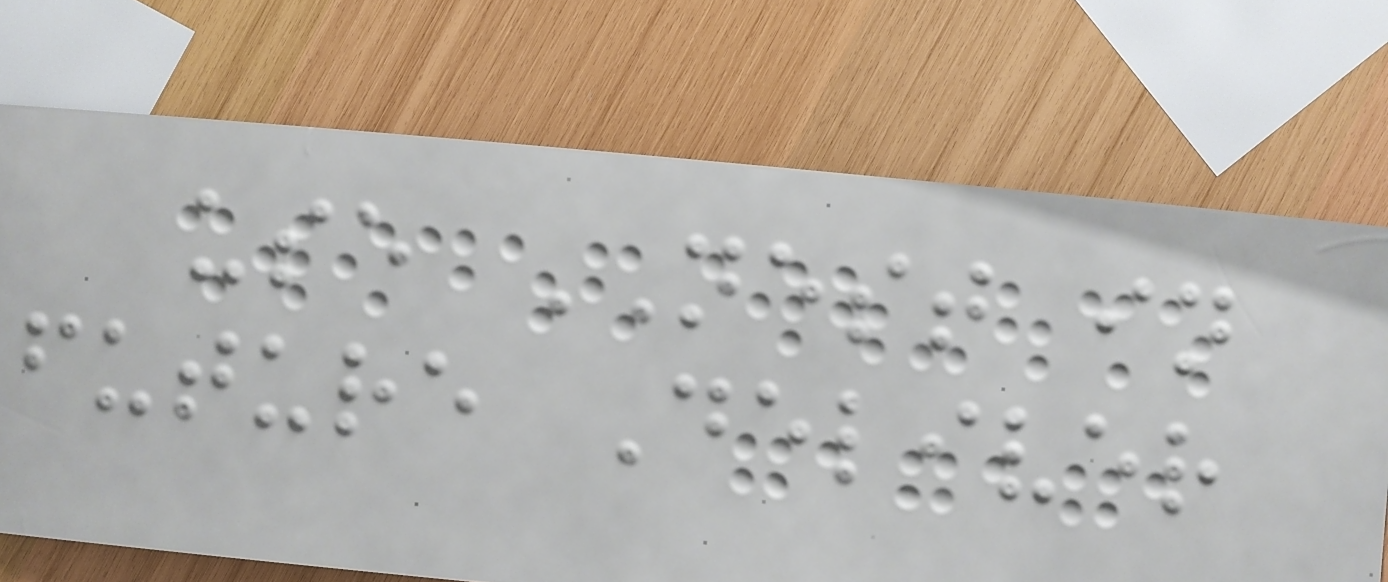use NEST in
future Deliver
